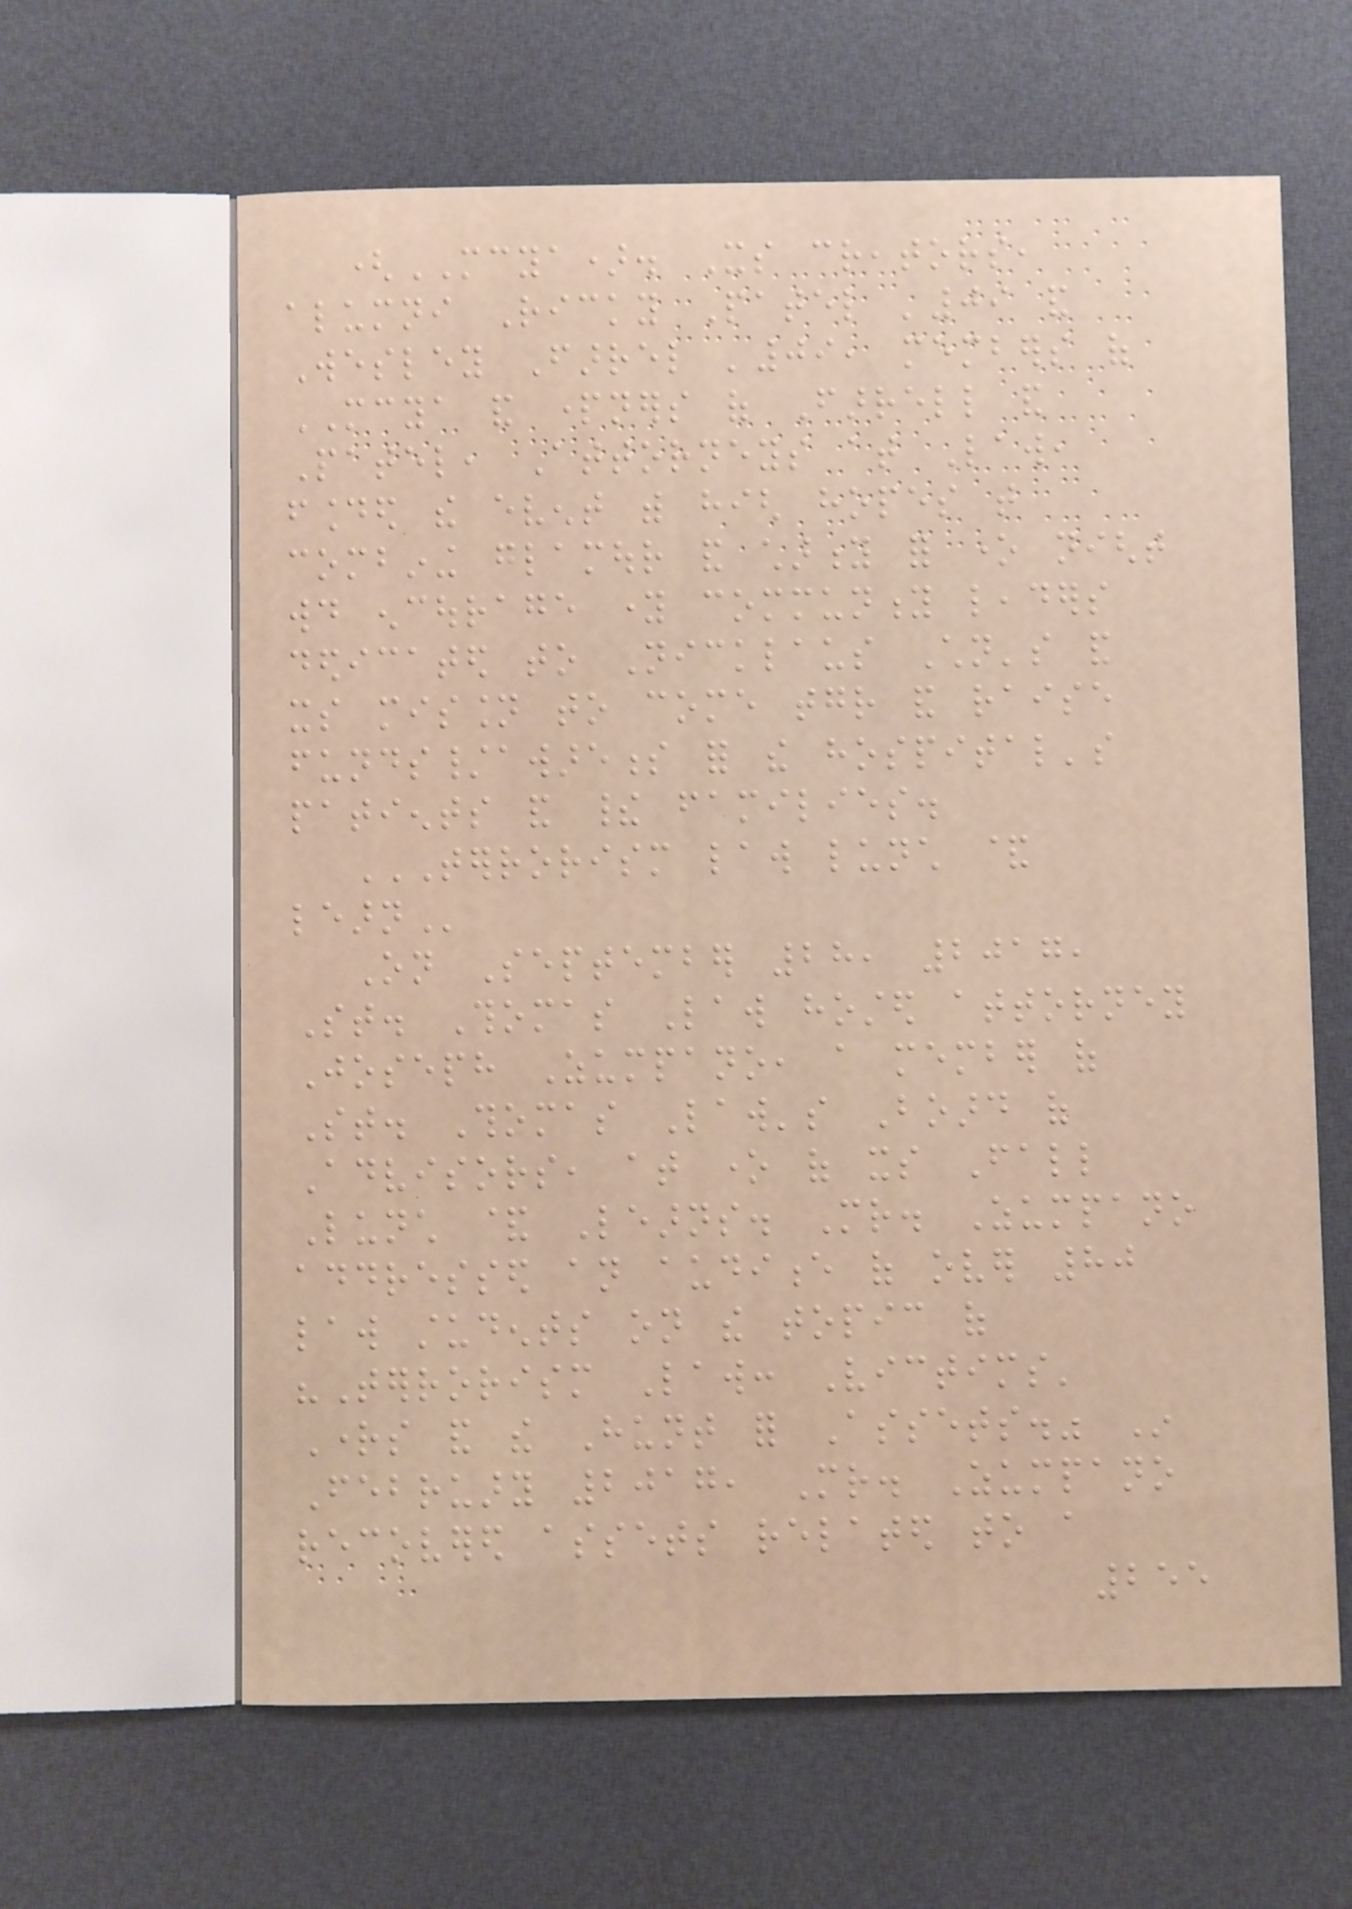(MCYA). Its creators,
alumni Ricky Patel '09 and
Wesley Farrel '09, members of
MCYA and partners of Farrell and
Patel, Attorneys at Law,
founded the event with high hopes that
combining glamour and charity for one night
would encourage young community leaders
dedicated to Nicklaus Children's and
its mission to come together and raise
funds/awareness for the hospital's
patients and their families.
TERRORISM LAW LUNCH &
LEARN
On September 28, 2017,
St. Thomas Law hosted attorney
Joseph Zumpano, a member of
St. Thomas Law's Board of
Advisors, at one of its Fall
Lunch & Learns. Mr. Zumpano
addressed an audience of over 80
law students on the topic of
"Terrorism Law: Victims'
Rights and the Hunt for Assets." In
February 2017, Mr. Zumpano
recovered assets related to a
255
